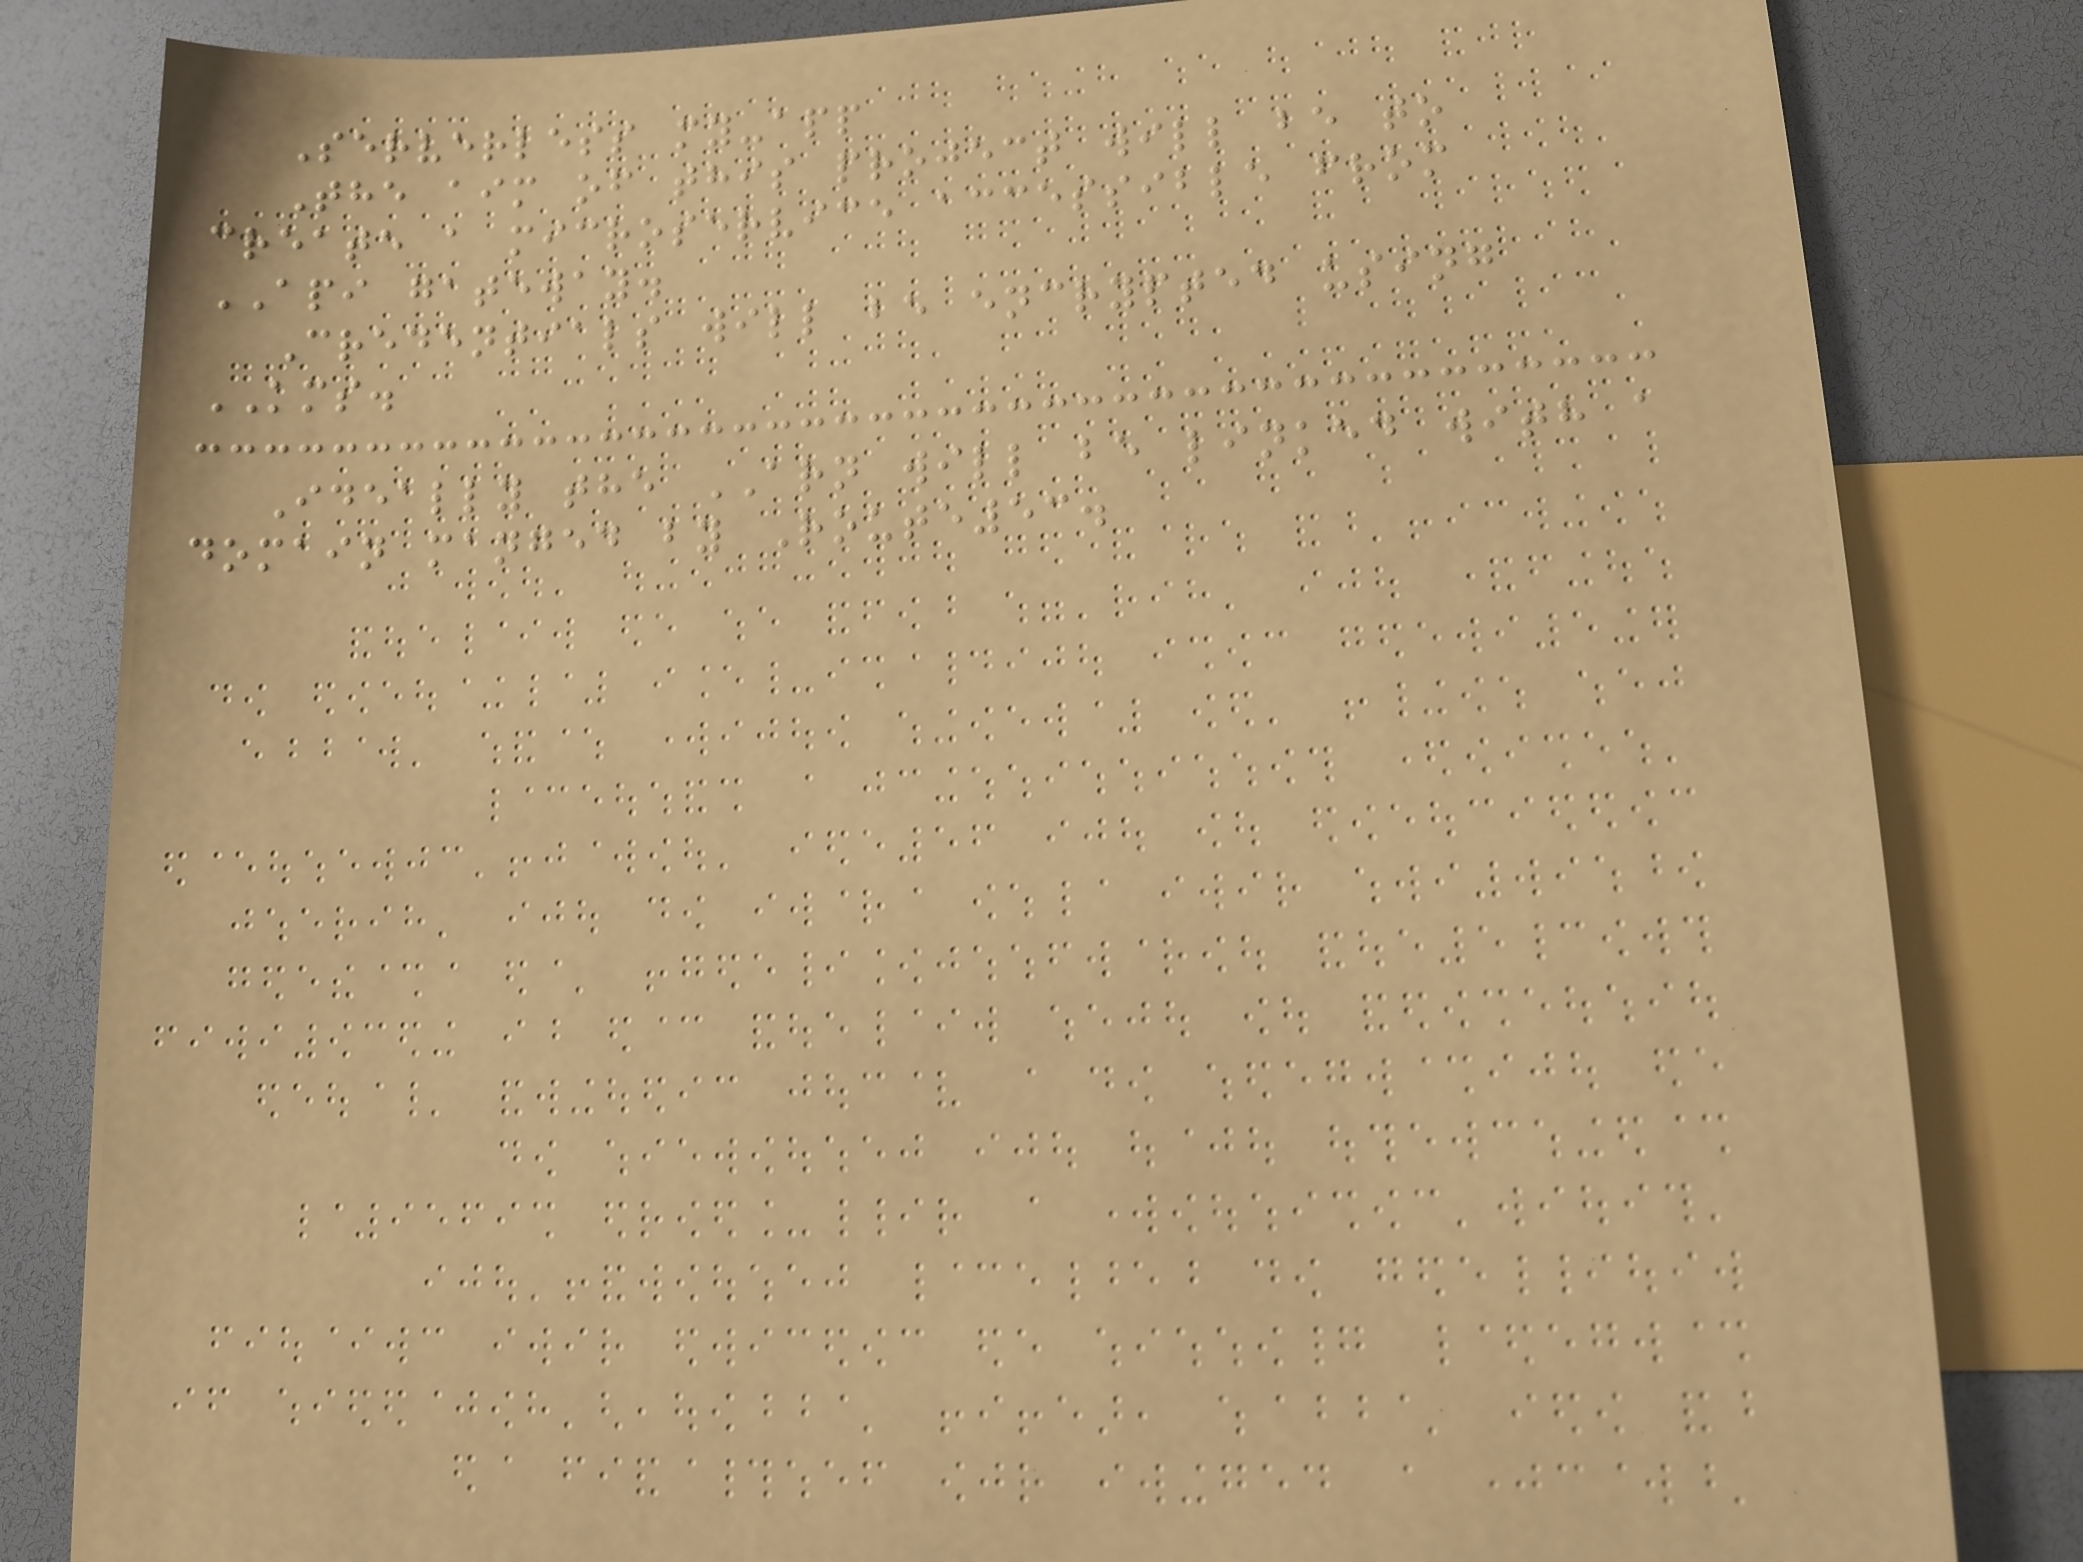Serverless my-app
The aim of this project will be to
create a microservice accessible from
API gateway.
Credentials will be encrypted using
KMS.
Ideally the ARN will be linked with a
domain manged by Route53.
